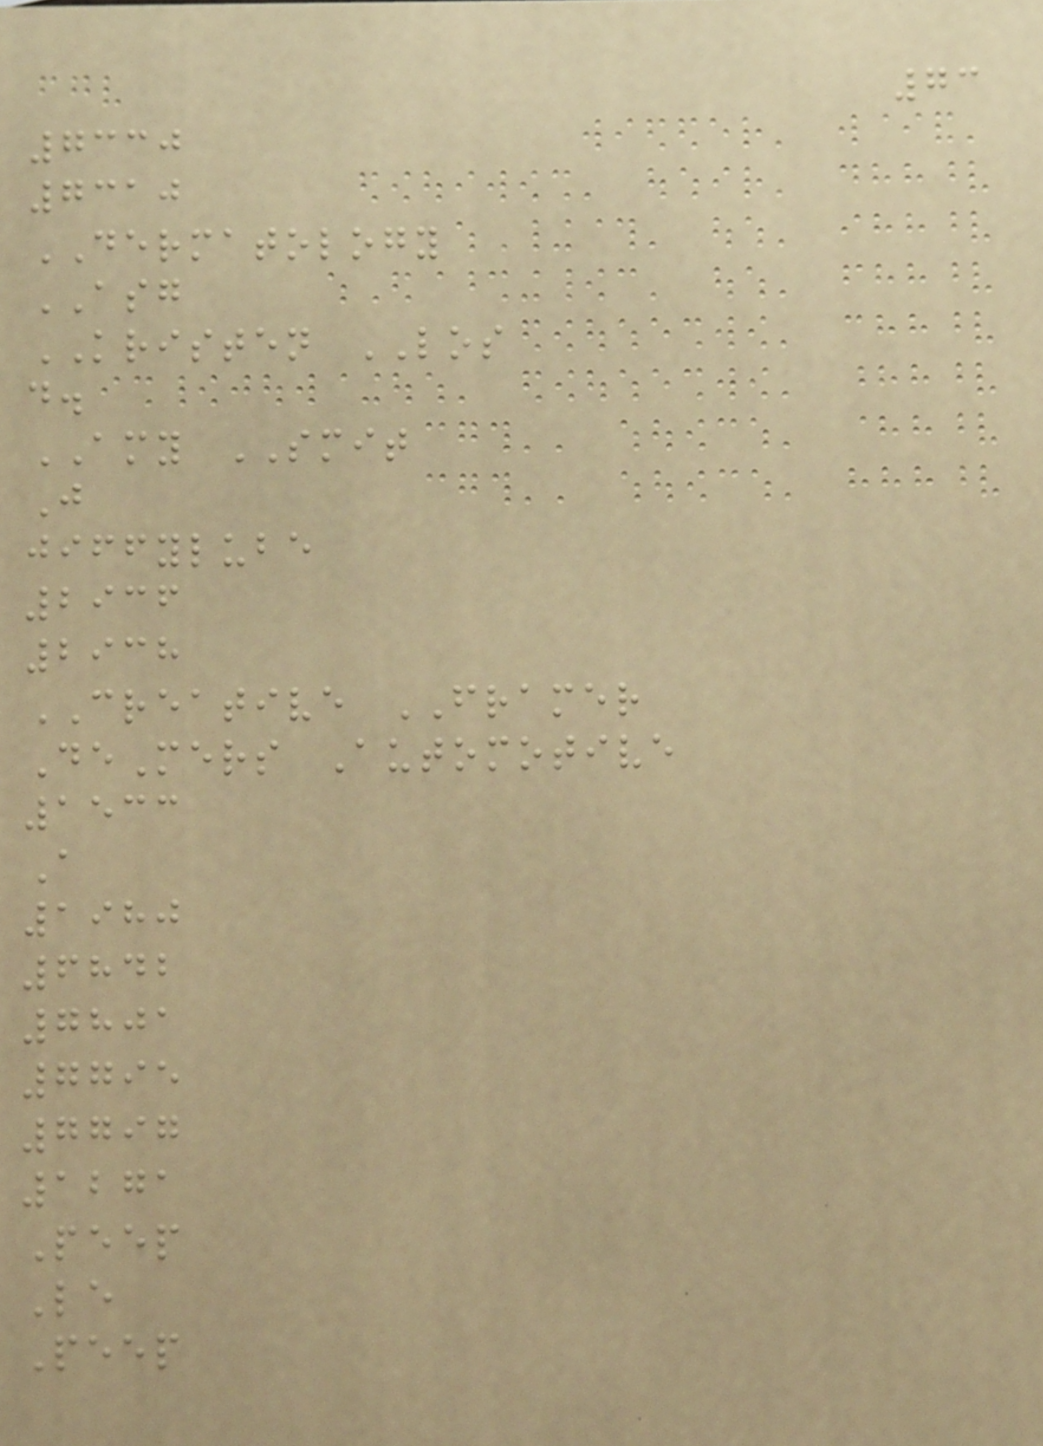73
7330
7310
DERMATOLOGY
ASG
KRISTEN LOS
d.
AMY SMIT
J
jiffylube
2936
2938
CREATIVE FRAMER
DeMers Automotive
1533
A
1980
6842
7801
7795
7797
1271
Peep
Le
Peep
